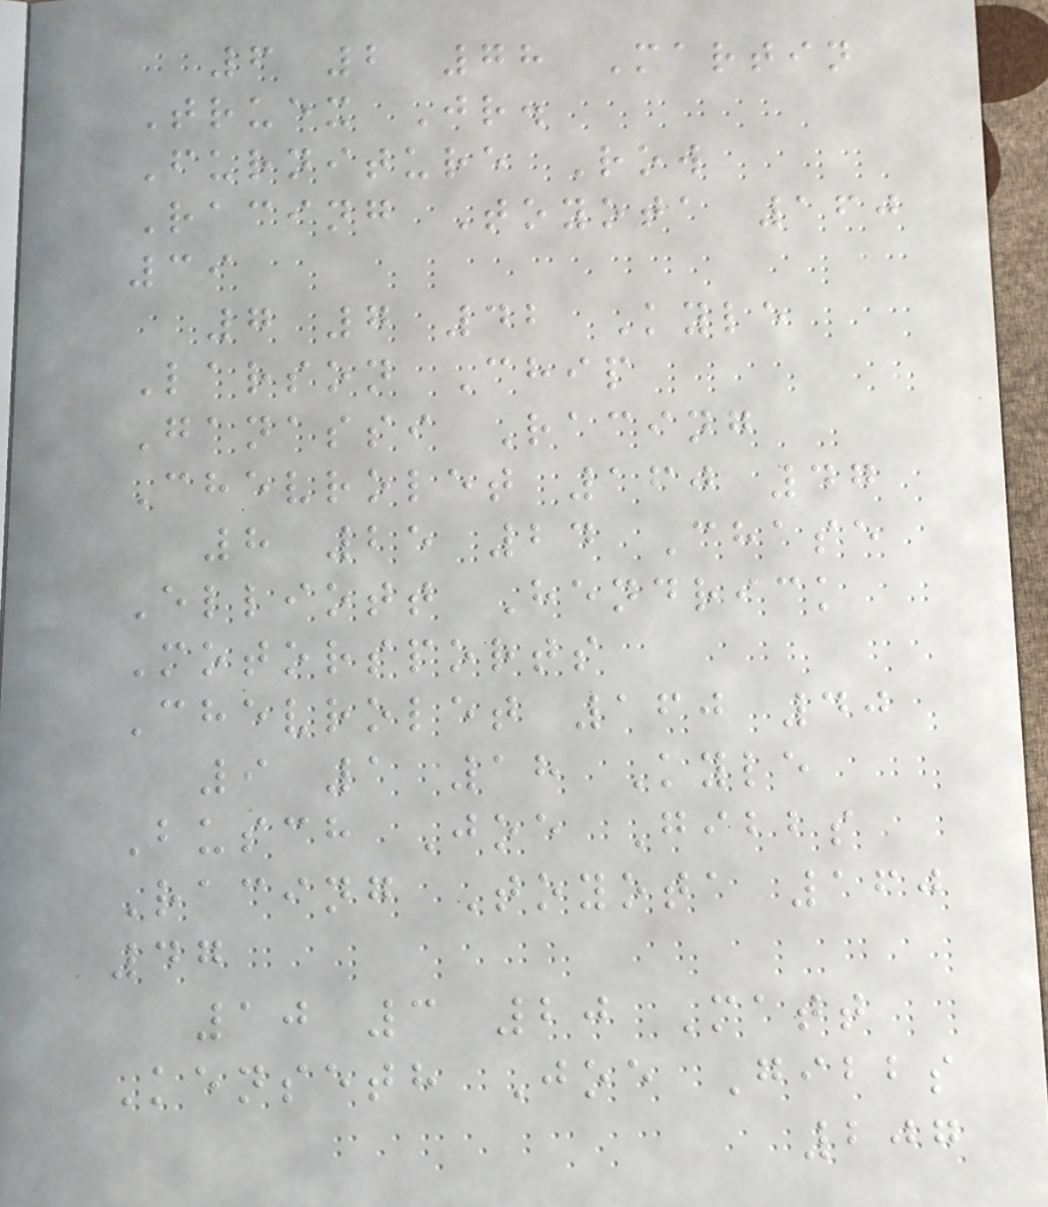6 2 78 Martin
Truex Jr.
Furniture Row
Racing Toyota 160
39
7 7 42 Kyle
Larson Chip
Ganassi Racing
Chevrolet 160 47
8 25 24 Chase
Elliott Hendrick
Motorsports
Chevrolet 160 40
9 1 18 Kyle
Busch Joe Gibbs
Racing Toyota 160
47
10 3 20 Matt
Kenseth Joe Gibbs
207
